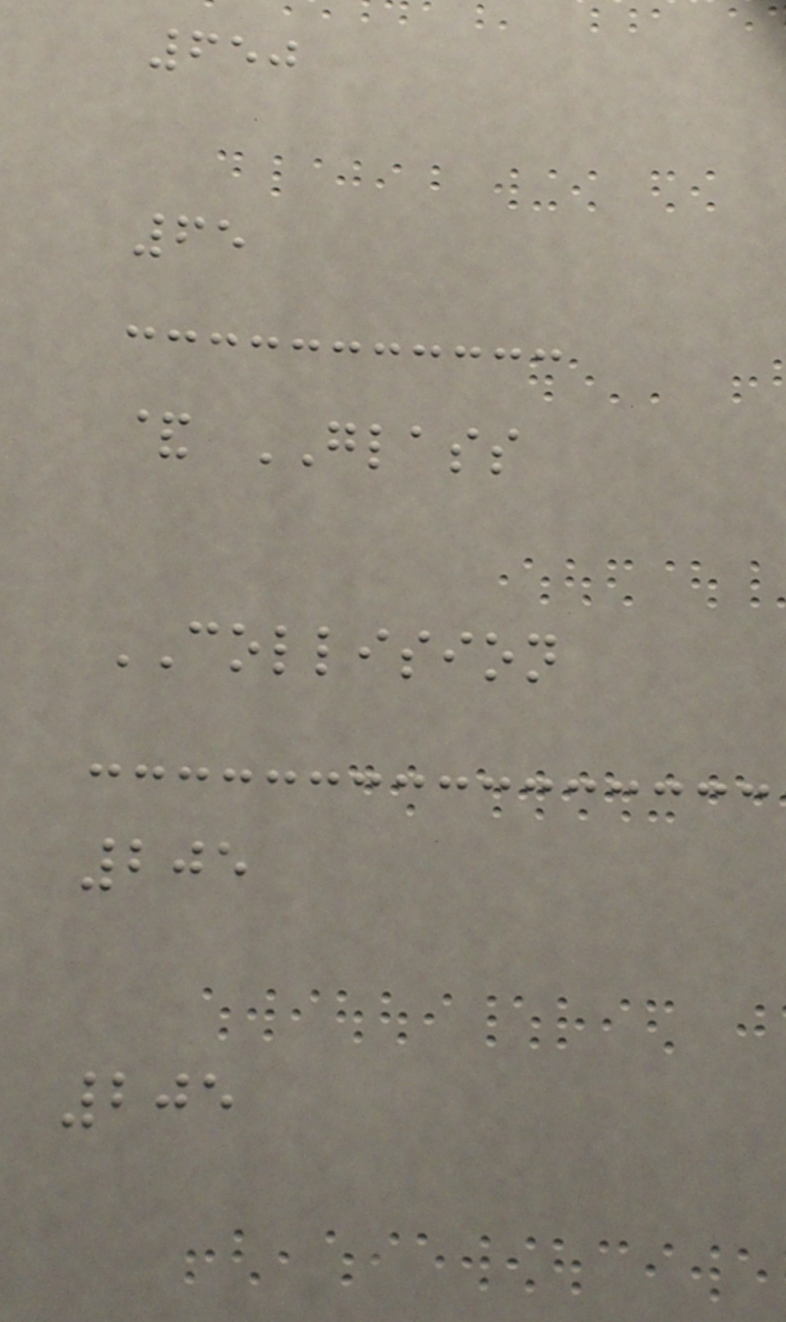650
65
& GLASS
COLLISION
205
205
